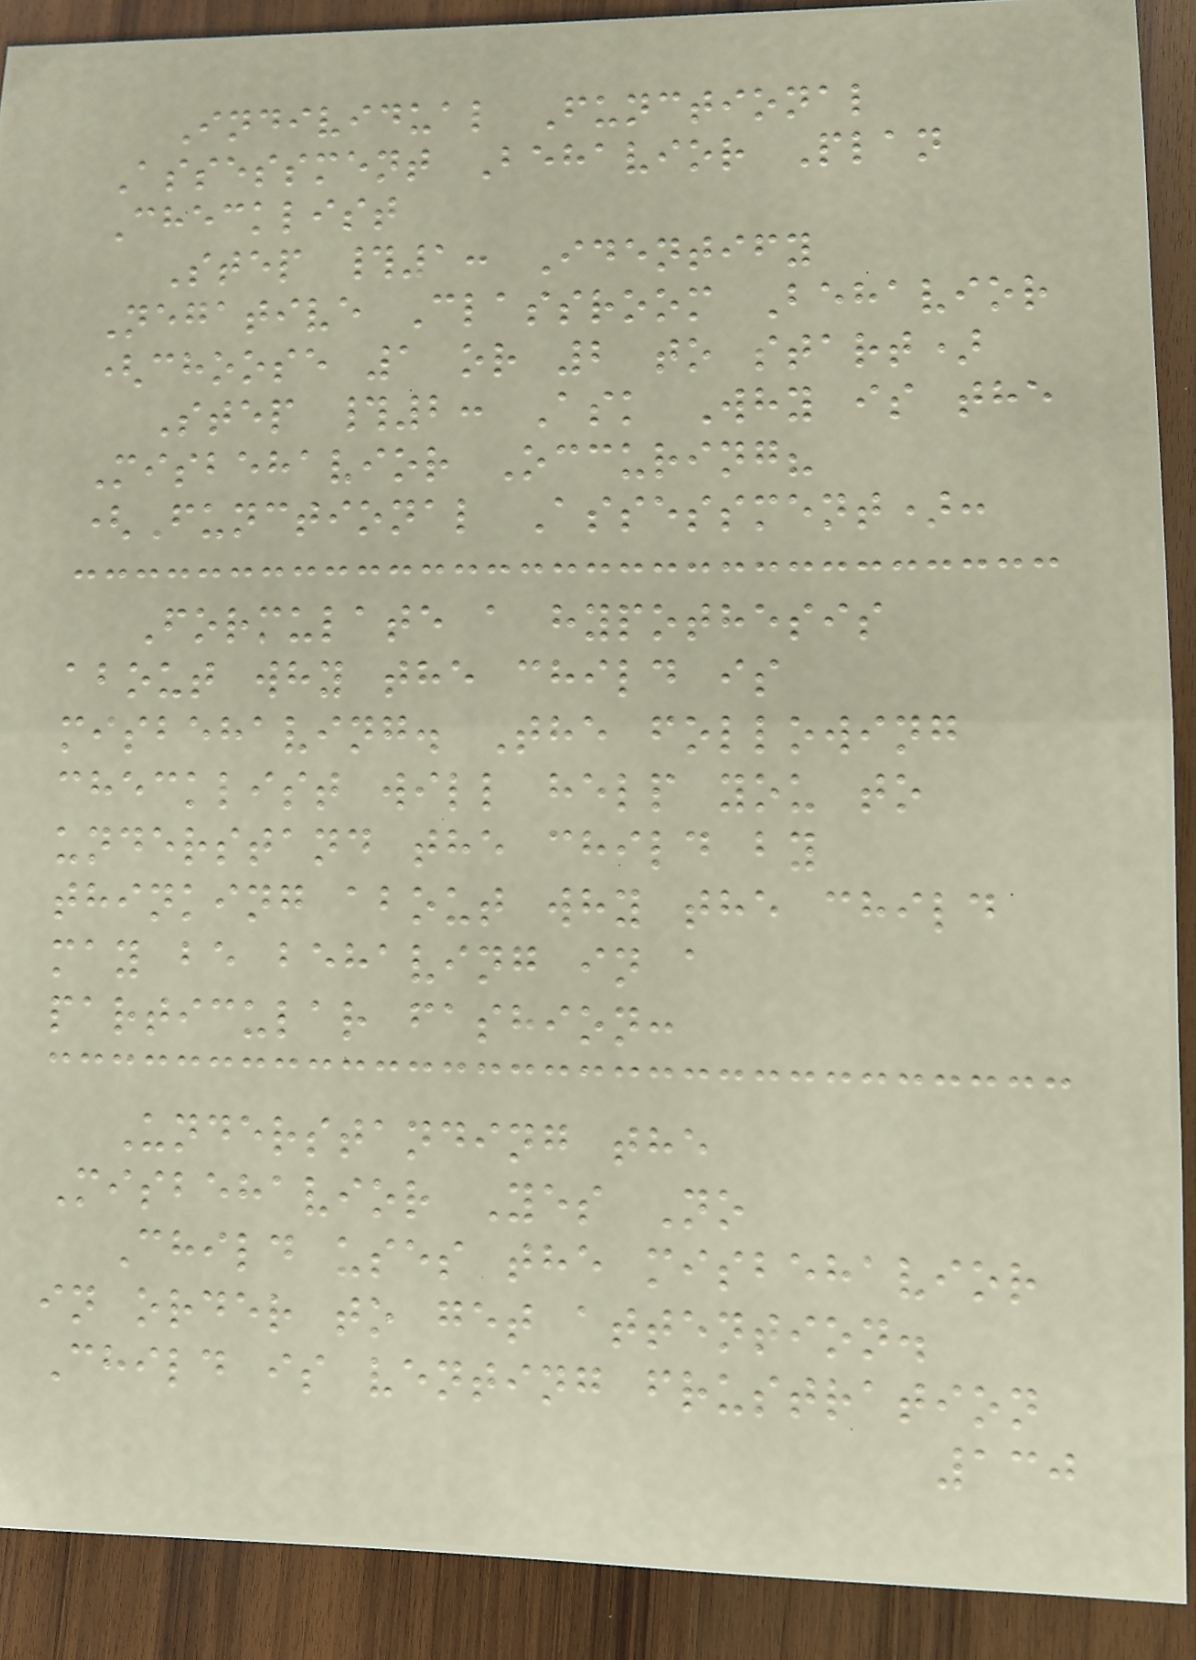Individual Functional
Assessment Behavior Plan
Checklist
Step #1: Identify
Negative Classroom Behavior
(choose 1 or 2 to start)
Step #2: Ask Why is the
Misbehavior Occuring?
(Functional Assessment):
Formulate a hypothesis
about why the child is
misbehaving. The following
checklist will help you to
understand the child by
thinking about why the child
may be behaving in a
particular fashion:
Understanding the
Misbehavior Yes No
Child uses the misbehavior
in order to get attention.
Child is venting frustration
130
